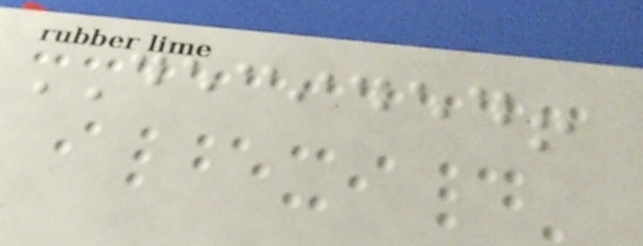DECIDED!
